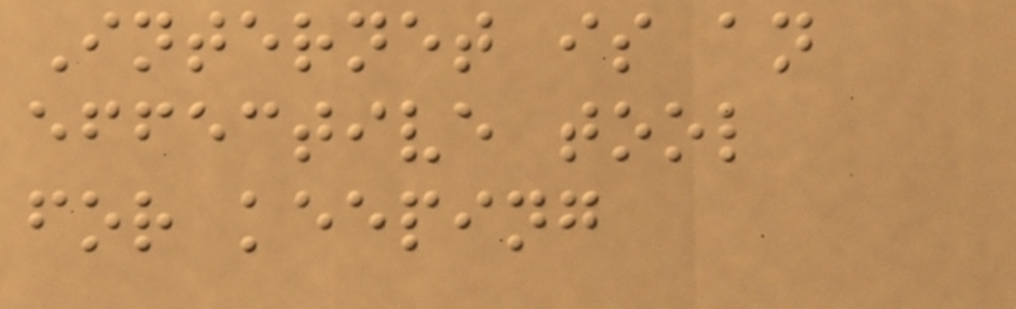Internet is an
effective tool
for keeping
